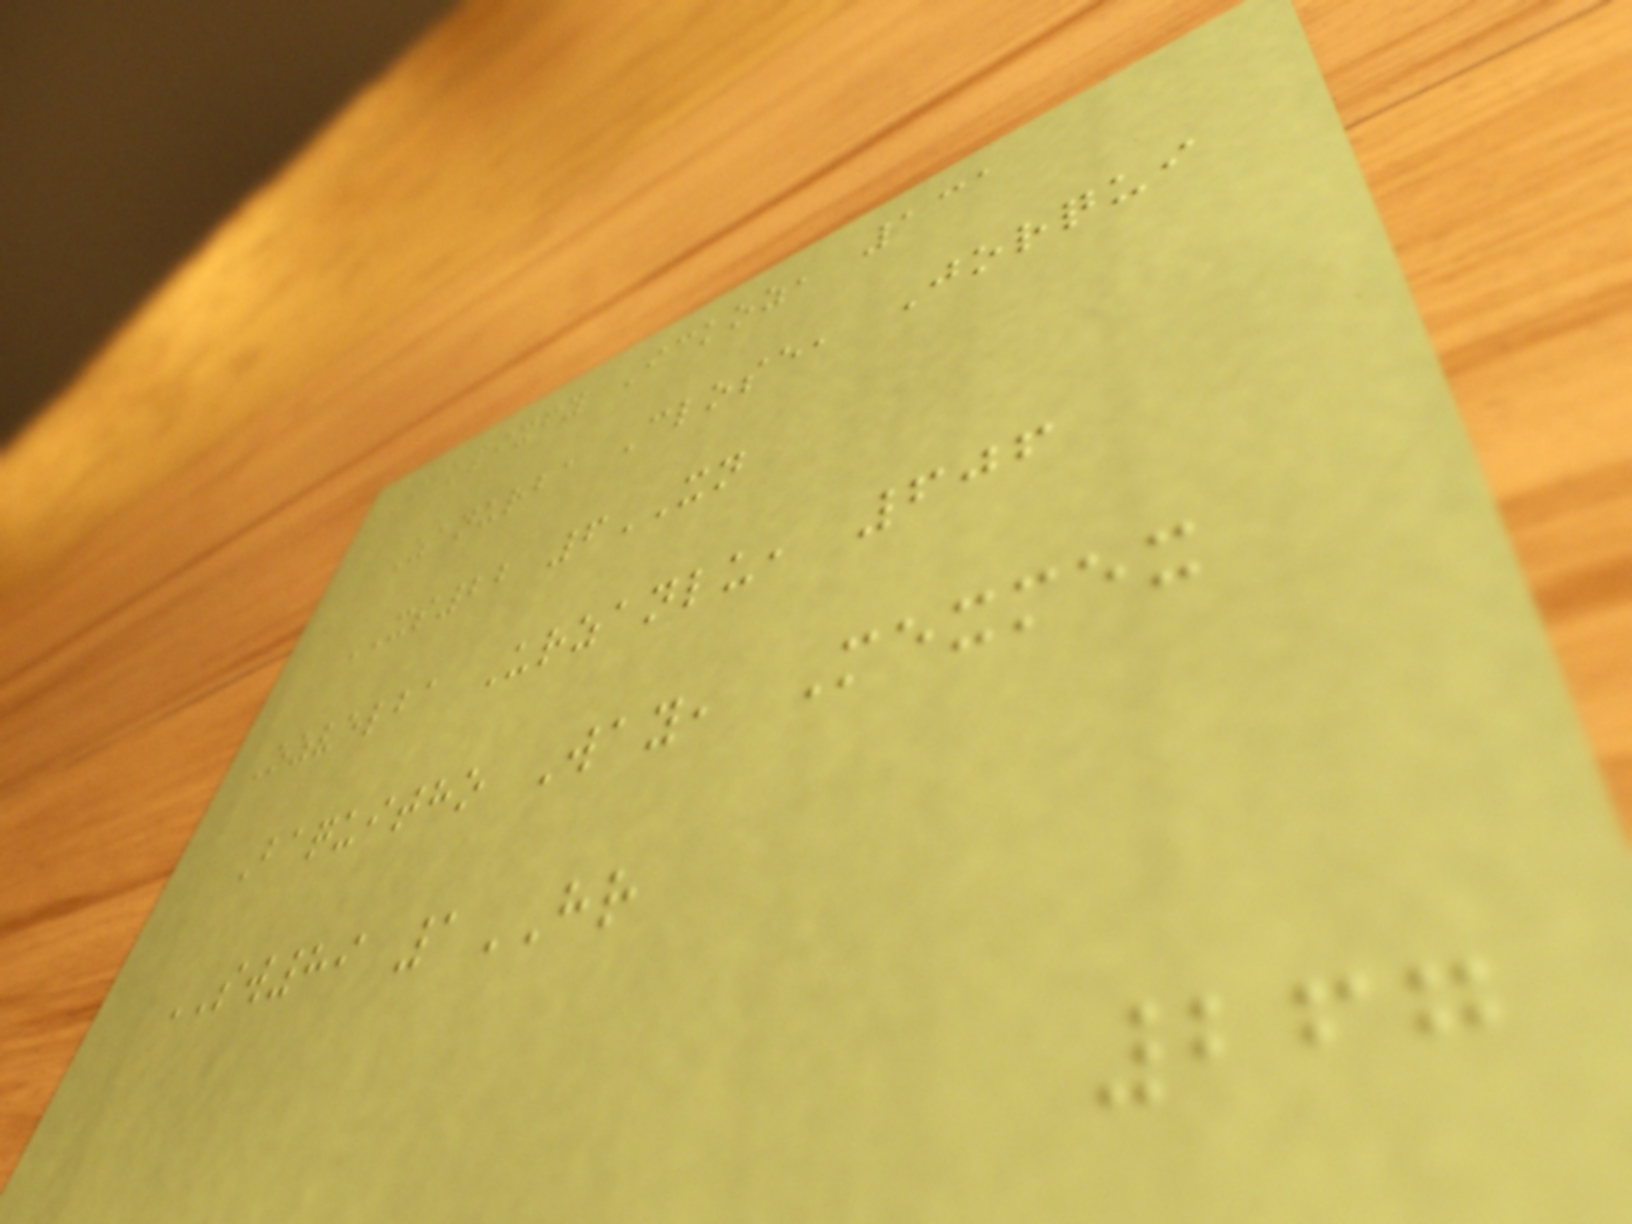Ickpixfy Ickoz, 131
Zanurba Close, Jorqui
XS22 6XN
Ozvelba Urzanlu, 606
Baquitho Way, Mexmex
SW89 1HR
267
